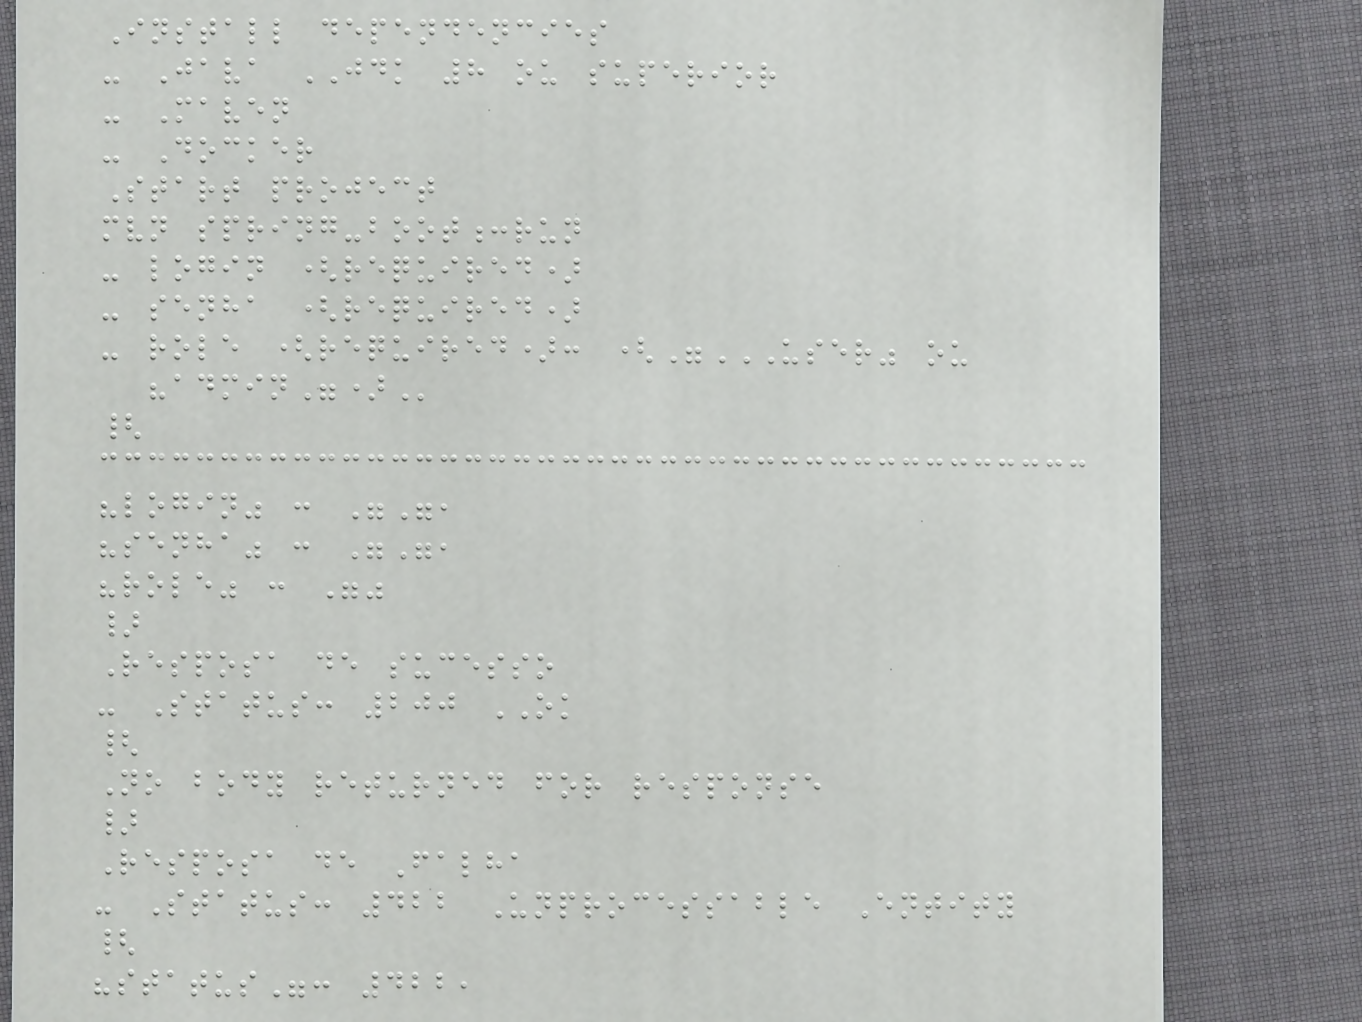Install dependencies
- Java JDK 8 ou superior
- Maven
- Docker
Start project
mvn spring-boot:run
- login (required)
- senha (required)
- role (required): ("USER" OU
"ADMIN")
{
"login" : "",
"senha" : "",
"role" : ""
}
Resposa de sucesso
- Status: 200 OK
{
No body returned for response
}
Resposa de Falha
- Status: 422 Unprocessable Entity
{
"status": 422,
